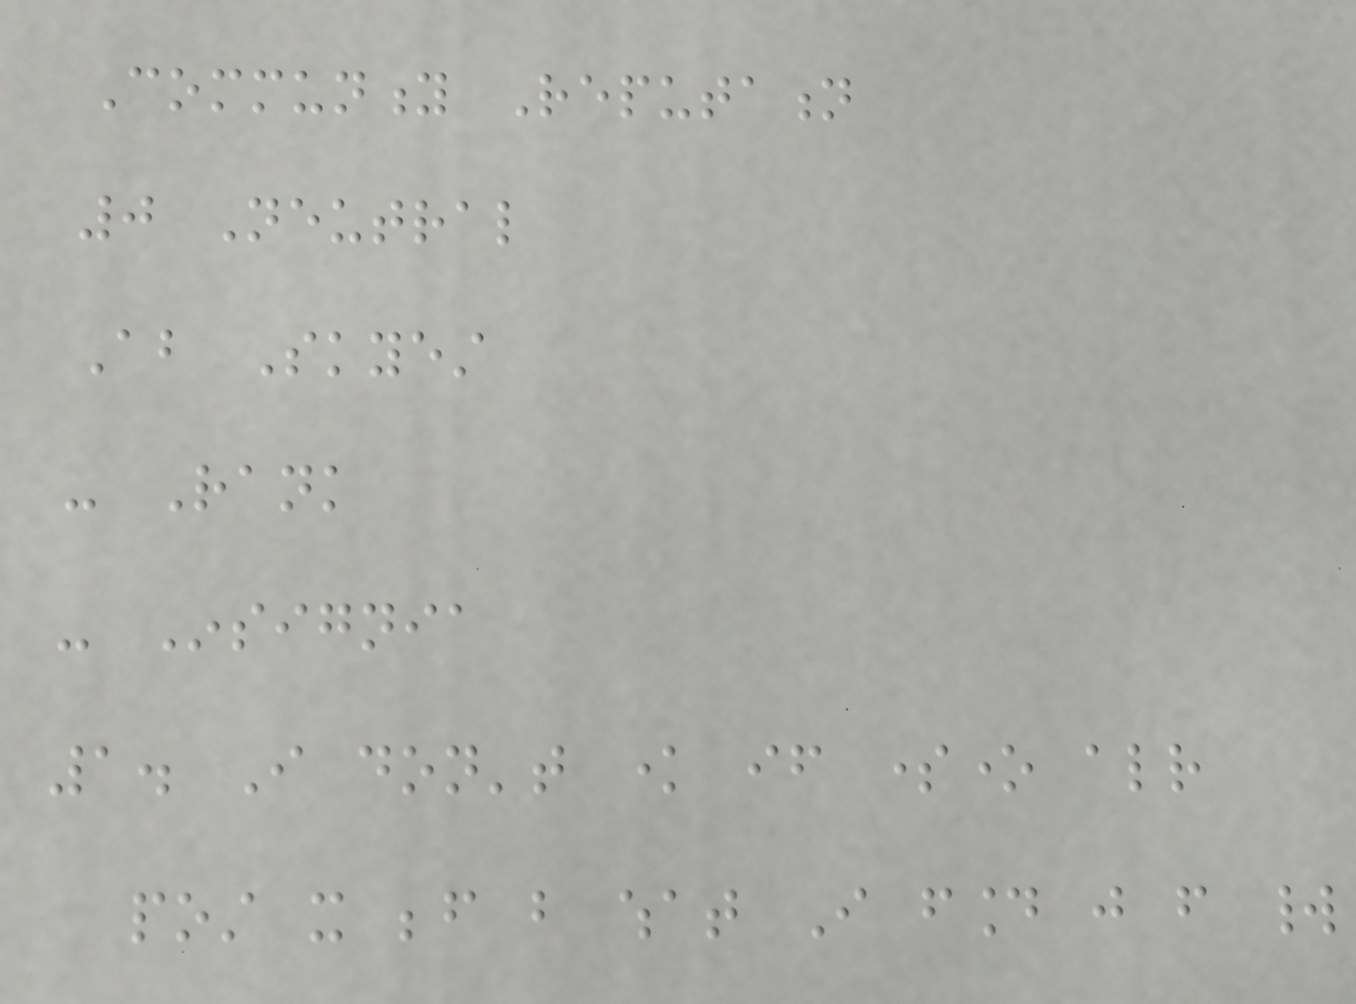Community Reputation
0 Neutral
About Skyest
- Rank
- Insignia
1. I don't know if someone already
post it before but what I found just from world
